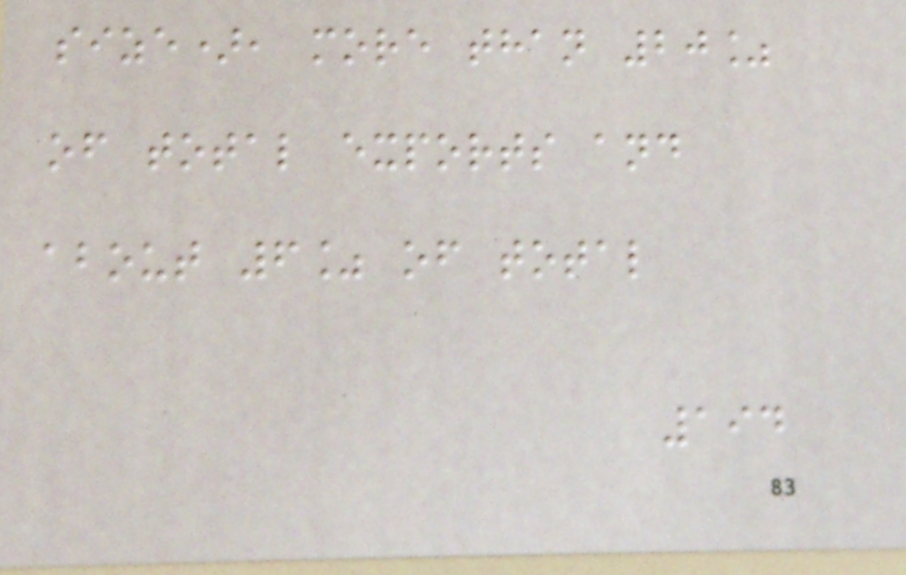size), more than 20%
of total exports and
about 6% of total
194
